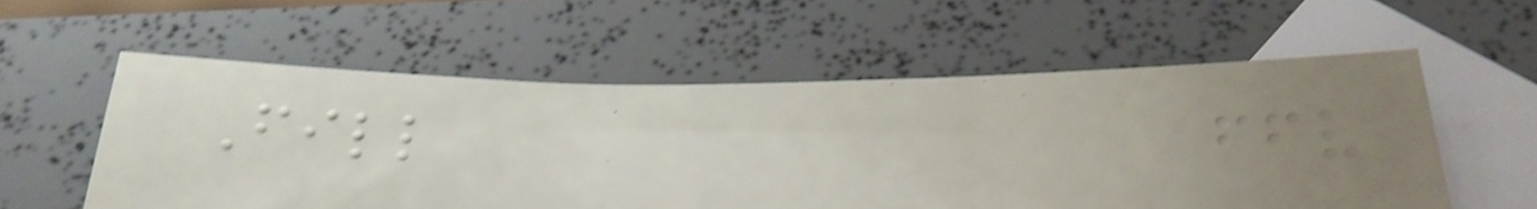Fill
